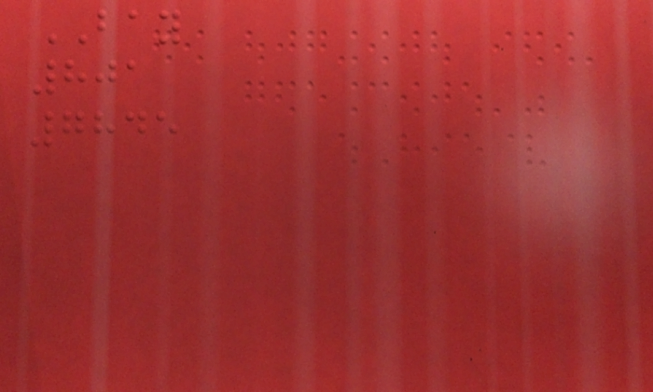BAY
801
7845
